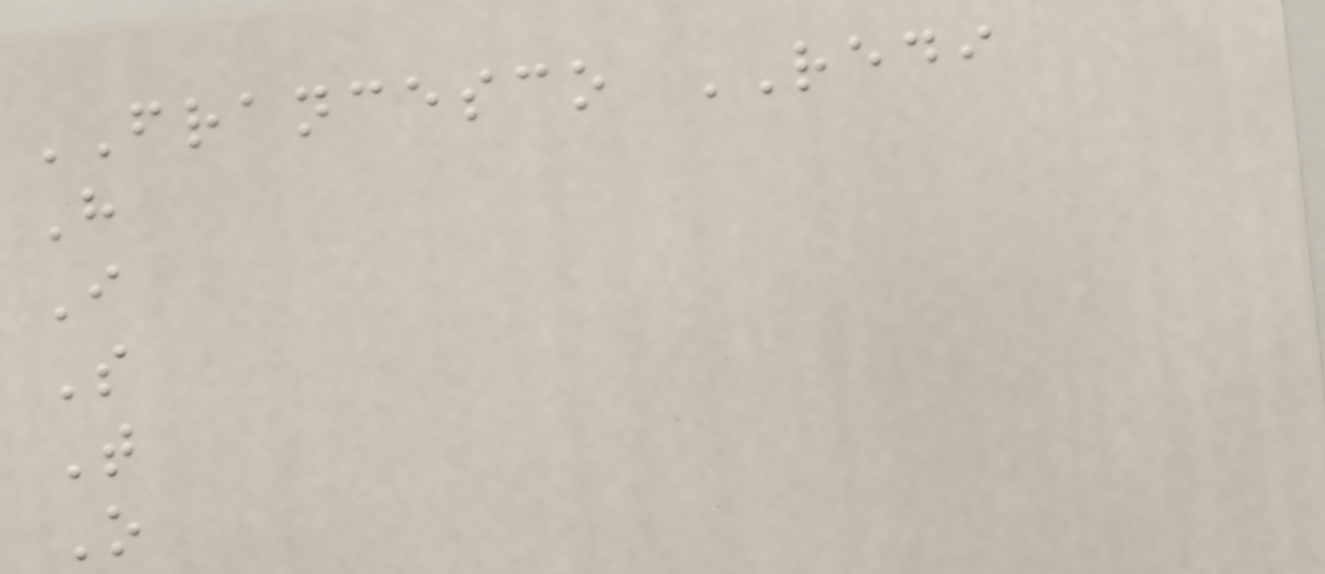FRANCESCO REDI
H
I
S
T
O
